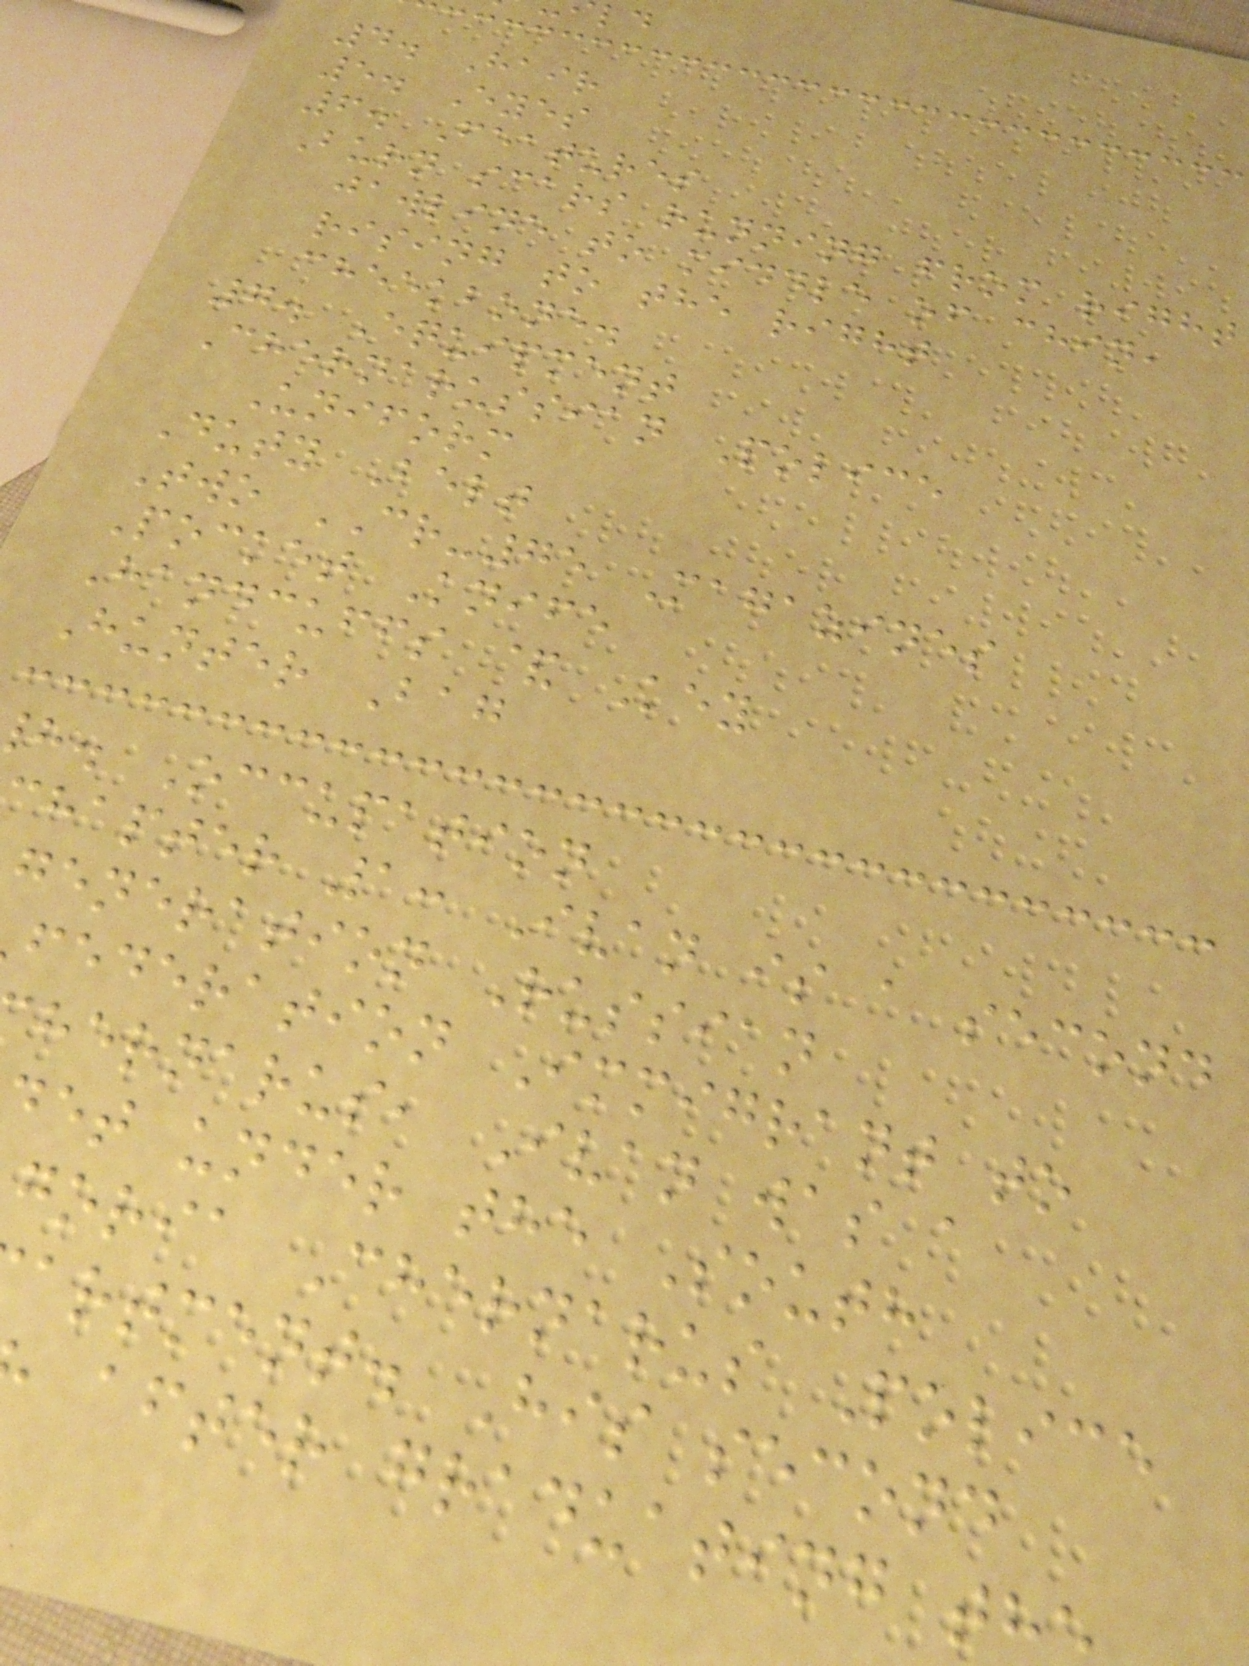4. Hair
5. Eyes
6. Features
Burn scars running from right
jawline to middle of chin,
rising to the right
cheekbone.
7. Equipment
Chernarussian Police
Uniform
Duty Belt
Two CR-75 Magazines
Pocket Knife
Handcuffs & Key
Hunter Bag
h. Occupation
hapter 1: Ivan is a second
generation Russian
federation Immigrant to
hernarus, Ivan was a
et under the South
goria Chernarus Police
artment. His second
after graduating th
